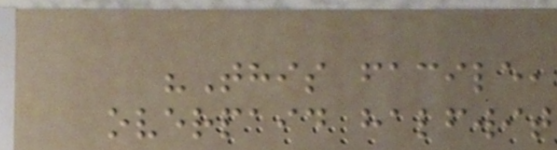"This facile,
overpaid halfwit
